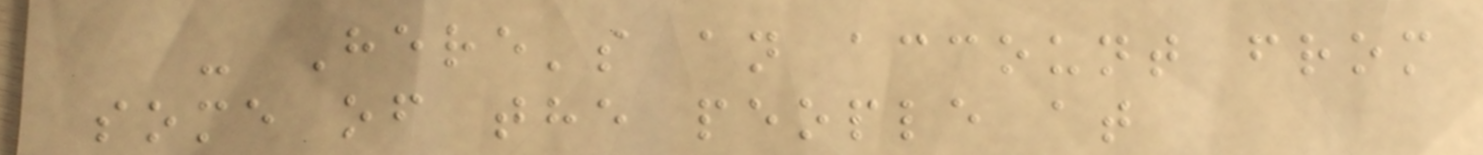- Here's an account from
some of the people at
